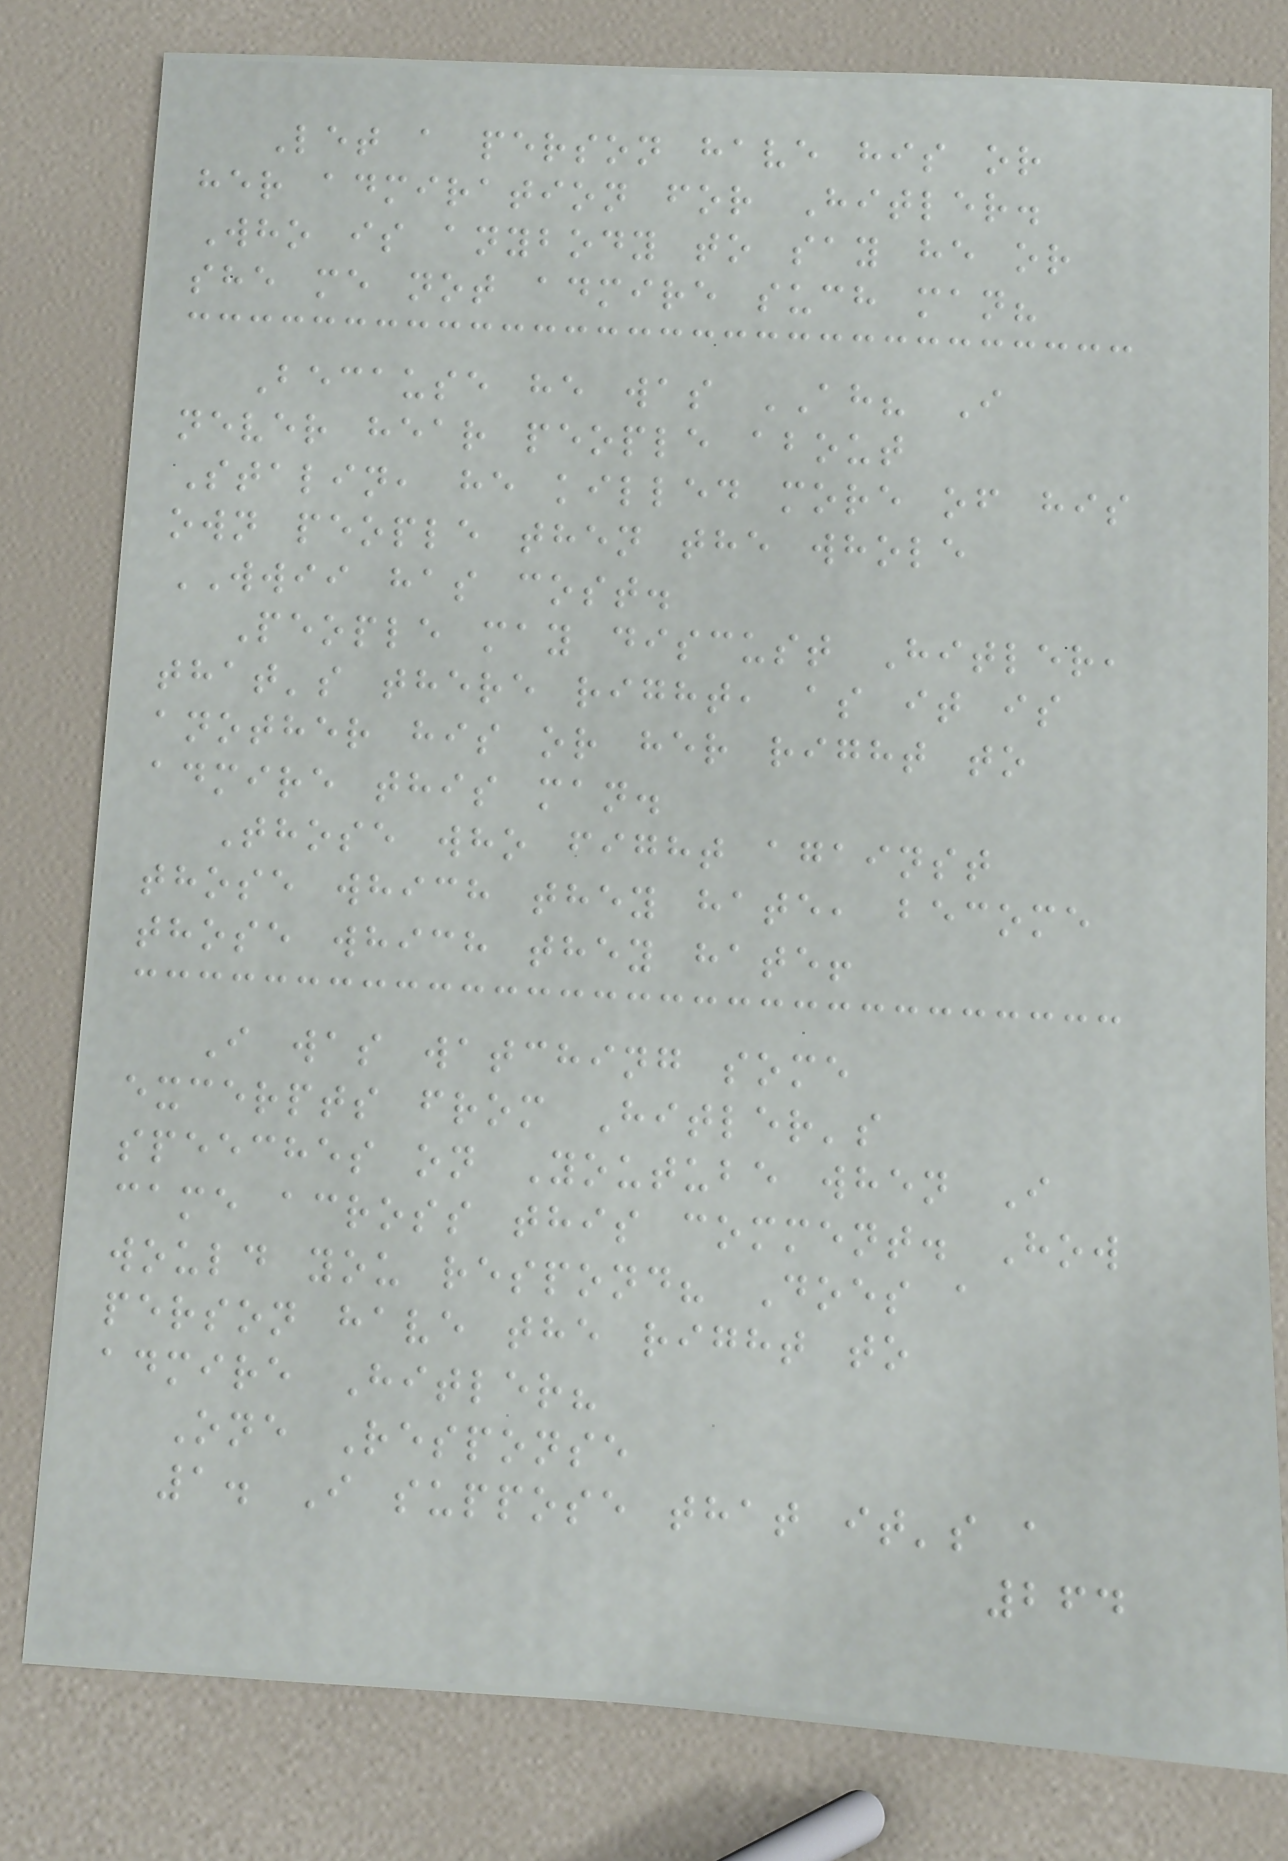Let a person have his or
her admiration for Hitler.
Who is anybody to say he or
she me not admire such man?
Because he was AH? I
never hear people about
Stalin, he killed more of his
own people then the whole
WWII has cost.
People may discust Hitler,
that's there right, as it is
another his or her right to
admire this man.
Those who fight against
those which they hate, become
those which they hate!
I was watching some
excerpts from Hitler's
speeches on Youtube when I
came across this comment. How
would you respond? Does a
person have the right to
admire Hitler?
One Response
1. I suppose that it's a
264
